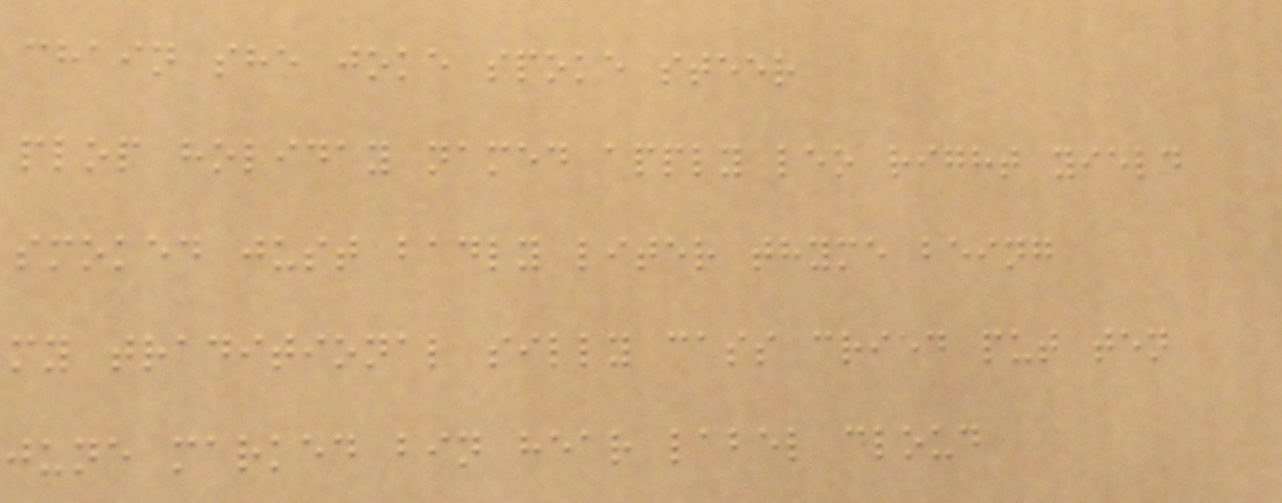chain she joke spoke steer
plop holiday named apply leo right yield
smoked just badly liter thyme being
my traditional silly cass cried put ten
june marked bin hear label cloud
